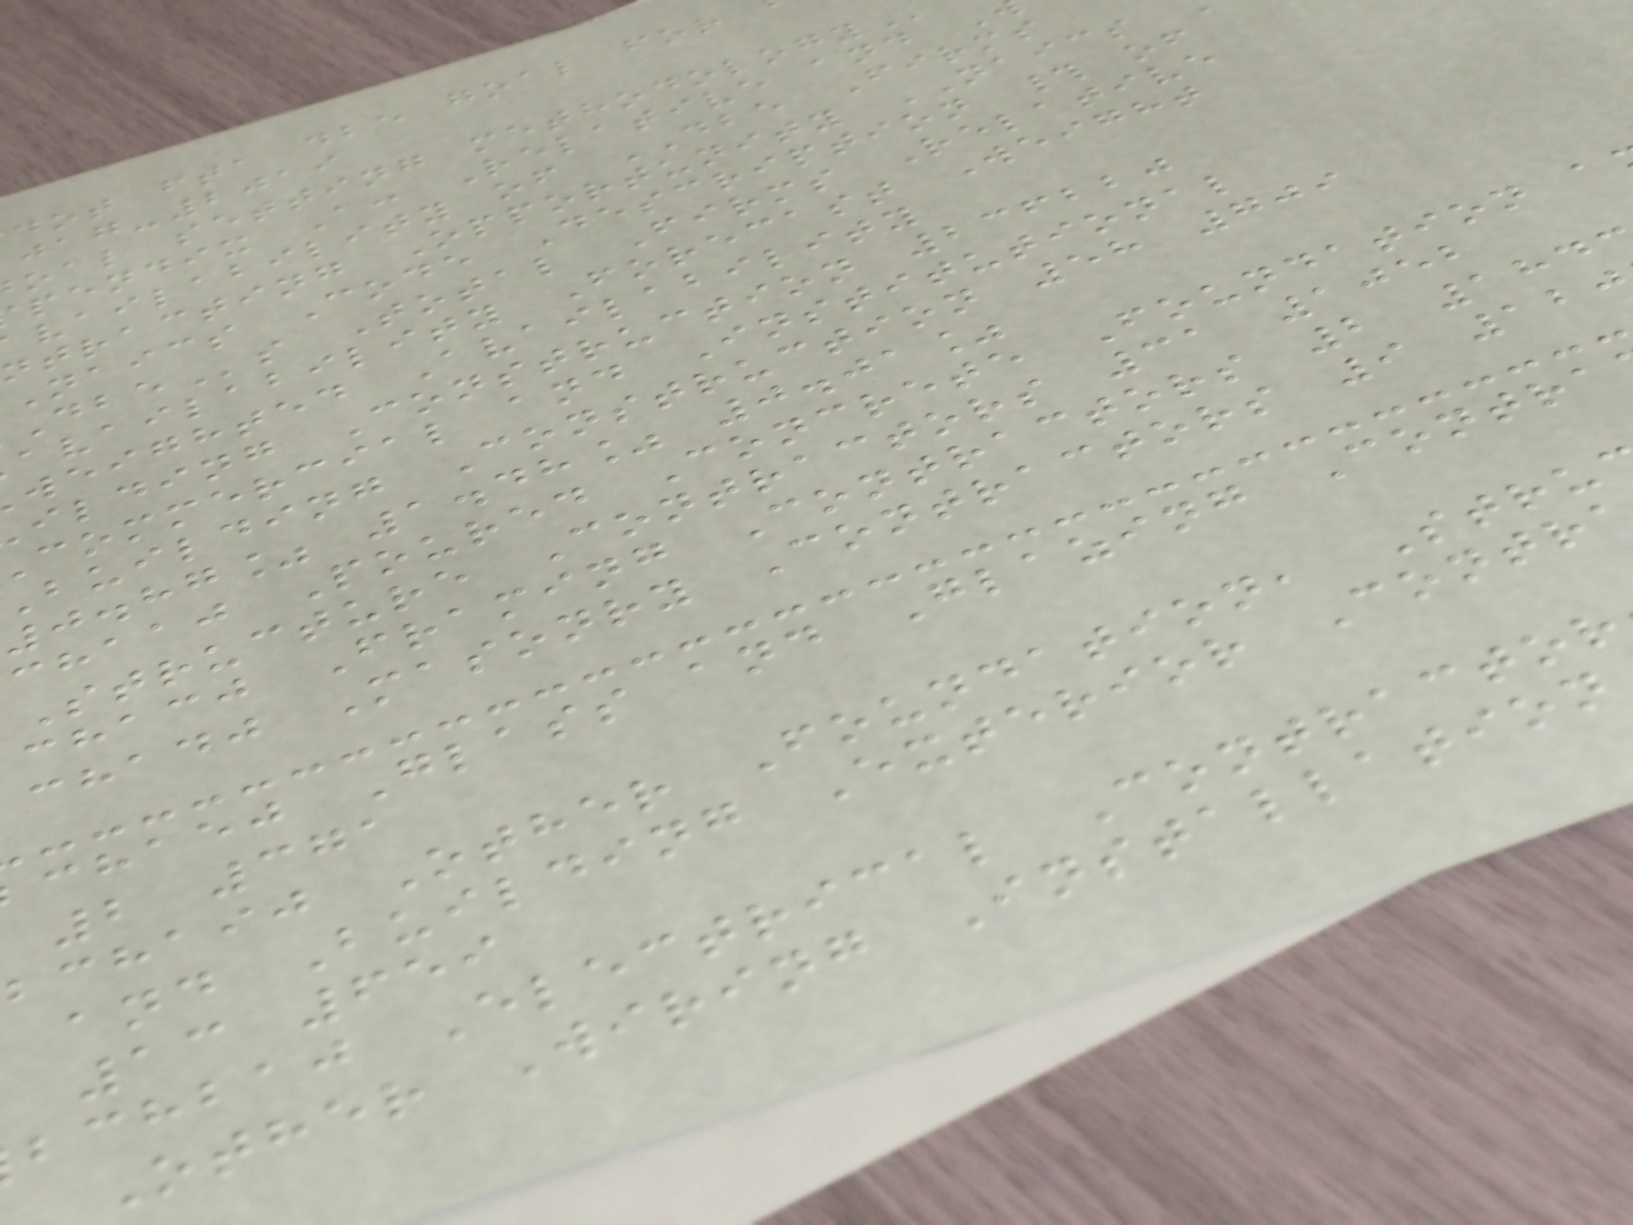dot fta dbe goal for
-2019
oal setting
pendix A: Relative and
vailability of DBE Firms
ntracting Opportunity NAICS
naics Code Description # of
s Total Firms Relative
availability Forecast Weight
weighted Availability
ilding Construction 236220
commercial and Institutional
building Construction 58 709
0.87% 1.48% 0.01%
chaaj Poured Concrete Foundation a
Structure Contractors 31 1052
chacj Framing Contractors 2 184
chadj Masonry Contractors 9 12
chaej Glass and Glazing Contra
2 371
bchaij Other Foundation, Stru
and Building Exterior Contr
13 659
bchbaj Electrical Contractor
Other Wiring Installation
